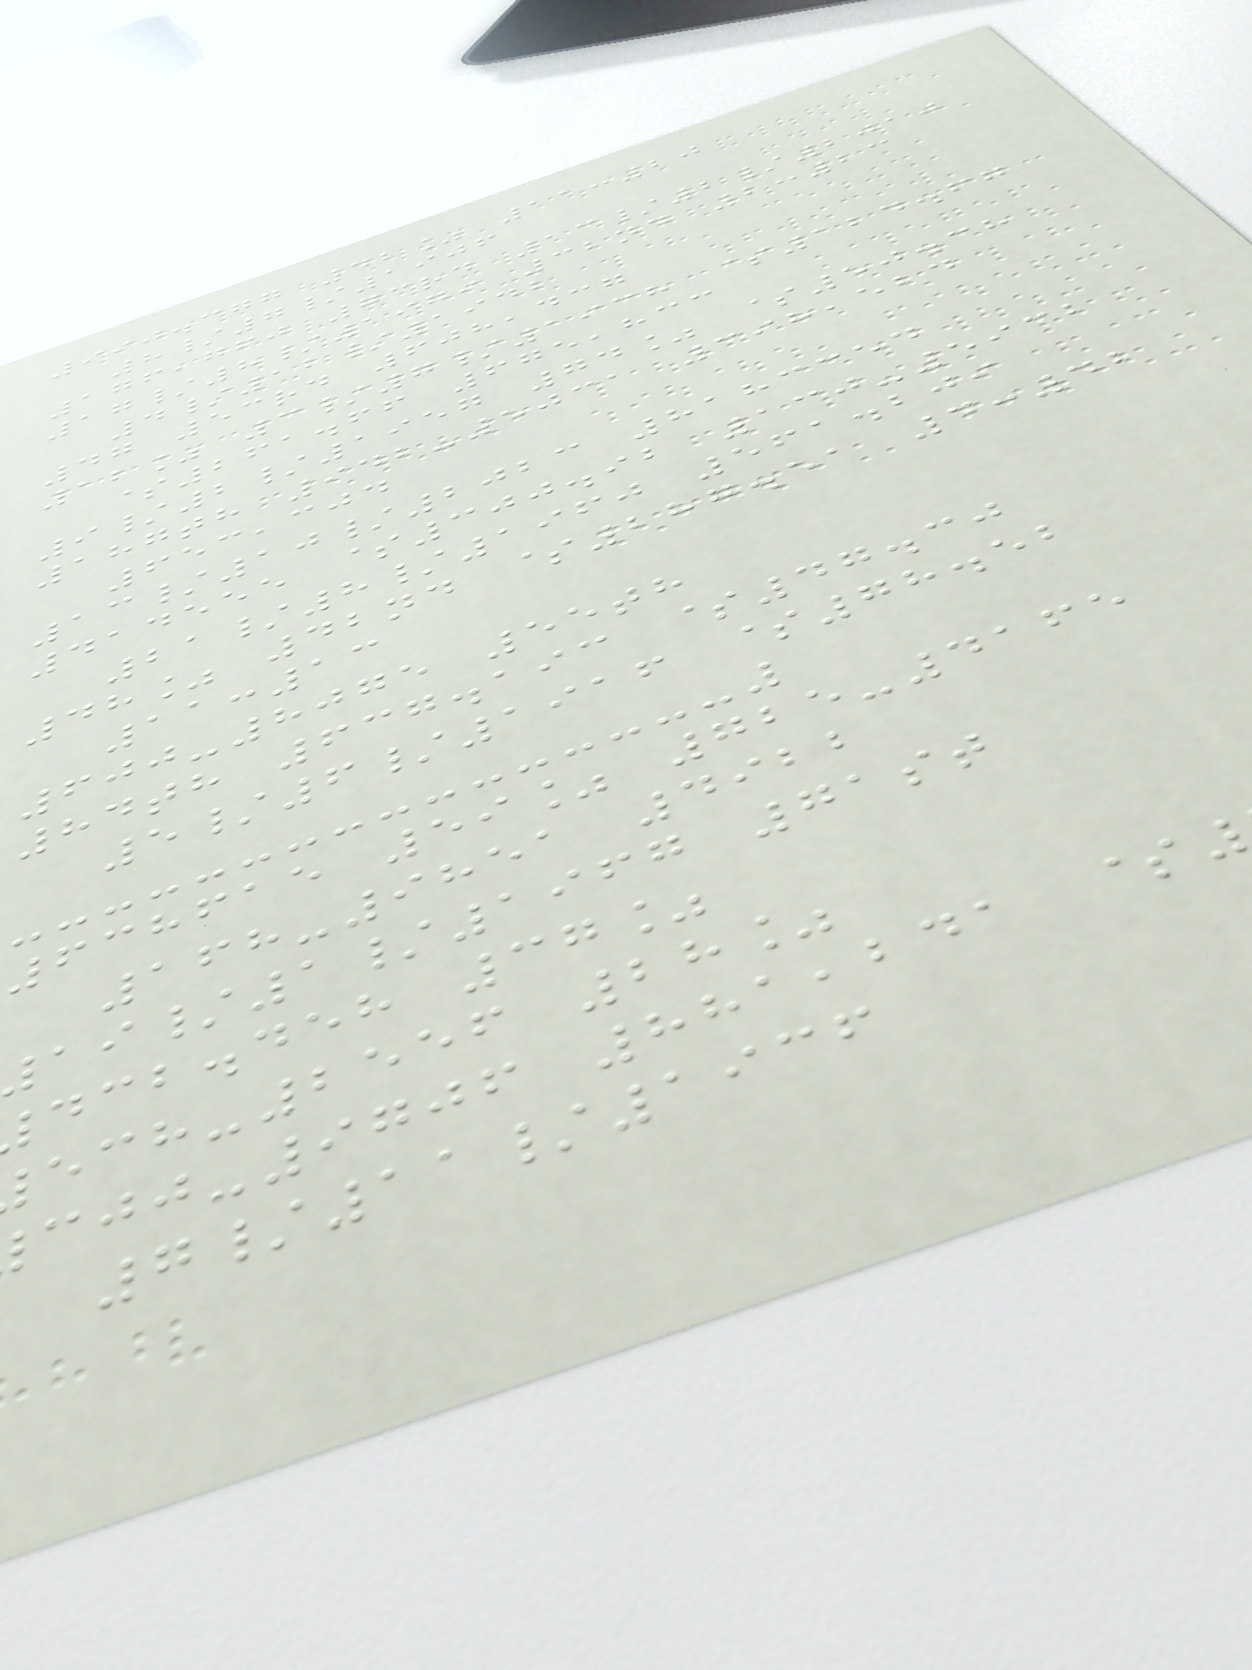990.377 42% 11:20
8/7/1906
176,760 73rd 13/2/2010
17/8/1979 32nd 2:23
4/12/1942
47 53rd 608,437
12% 3/7/1938 $124.67
$261.66 675,833
9/2/1957 74% $50.38
187th 942-5031 398,524
653,304
13/10/2023 8183354
414555 $300.92 130-5932
21/8/1960 561.209
48% 42nd $287.51 4:42
11:13
600-8075 55th
84th 637.193 $47.30
5/6/1916 $78.52
638615 59% 725-4165
168-9851 4922
/1/1967 71st
dcb.deh 37%
-2556 28%
-9706 881,241 $
7/11/1936
